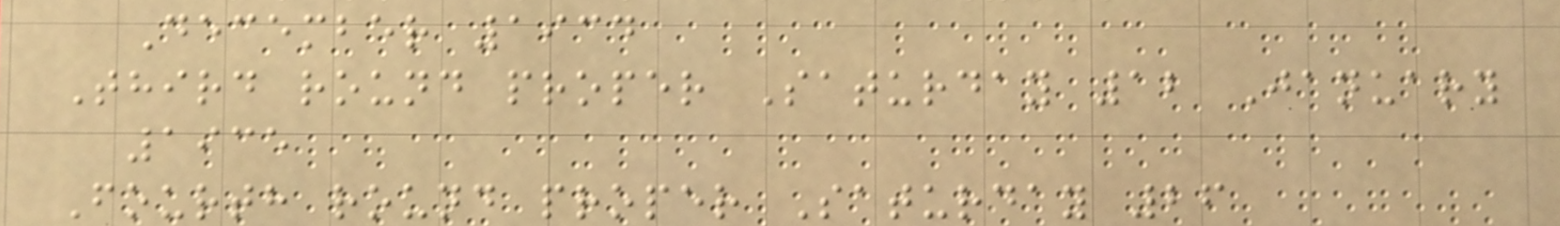December 1934
Third round proper Saturday 12 January
1935
Fourth round proper Saturday 26
